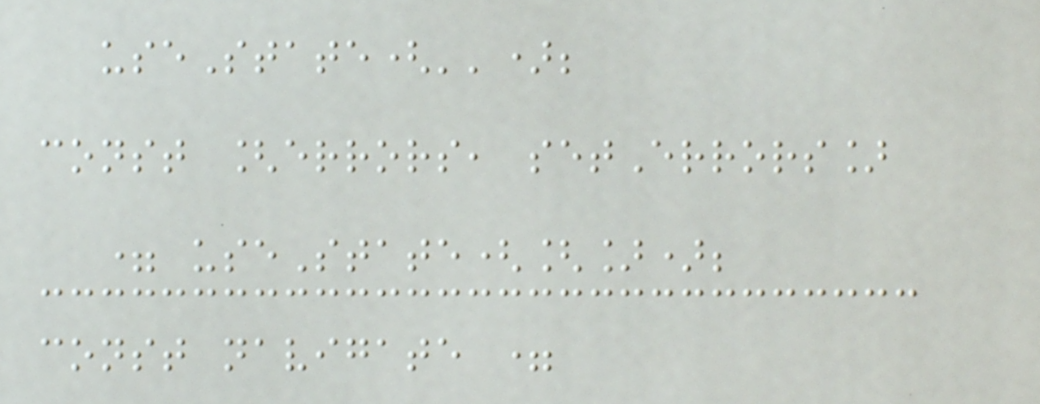useState('');
const [errors, setErrors]
= useState([]);
const navigate =
